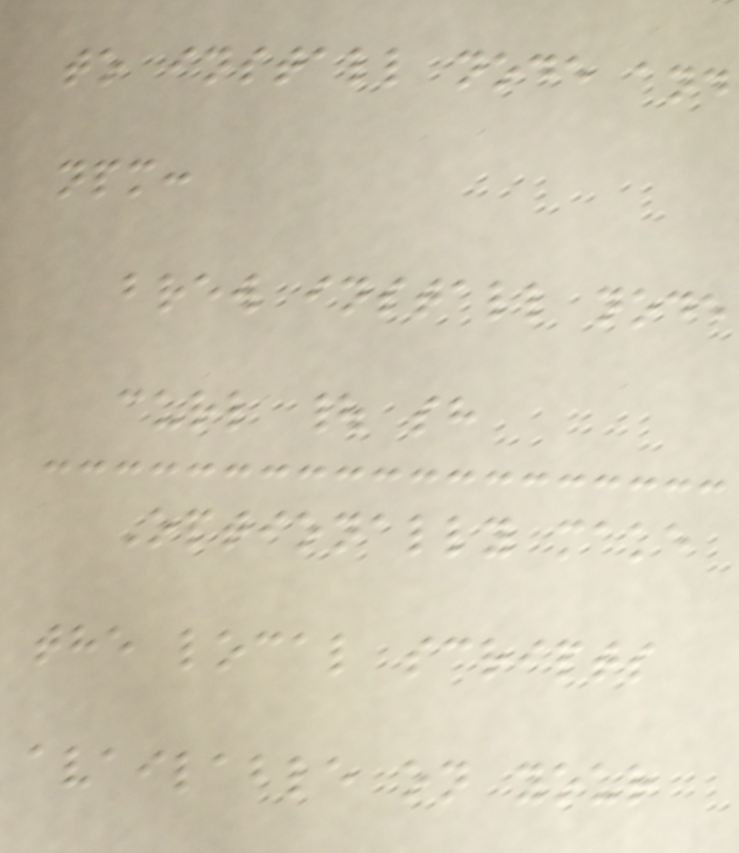to install node and
npm:
brew install node
curl | sh
Optionally make
the local scripts
available on your
